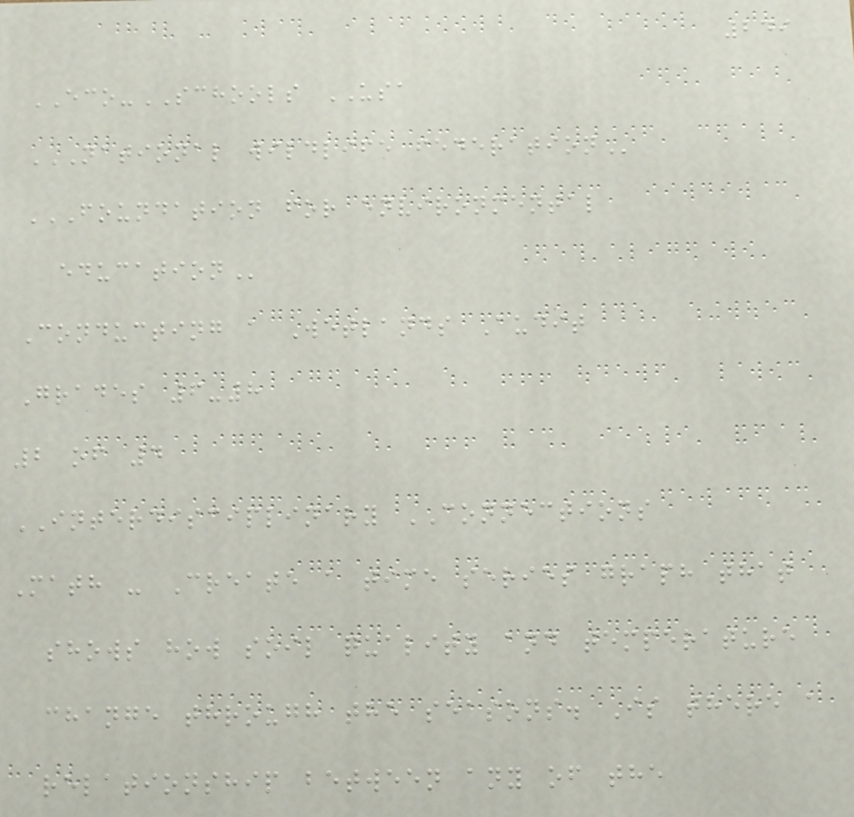249
ECO-SCHOOLS USA
NATIONAL WILDLIFE FEDERATION
FOUNDATION FOR ENVIRONMENTAL
EDUCATION
Conducting a Wetlands Audit
Grades 6-8
2 of 4
INTERDISCIPLINARY CONNECTIONS
Math - Create a time series graph that
shows how soil quality and temperature
change through the seasons. Is there a
relationship between any of the
